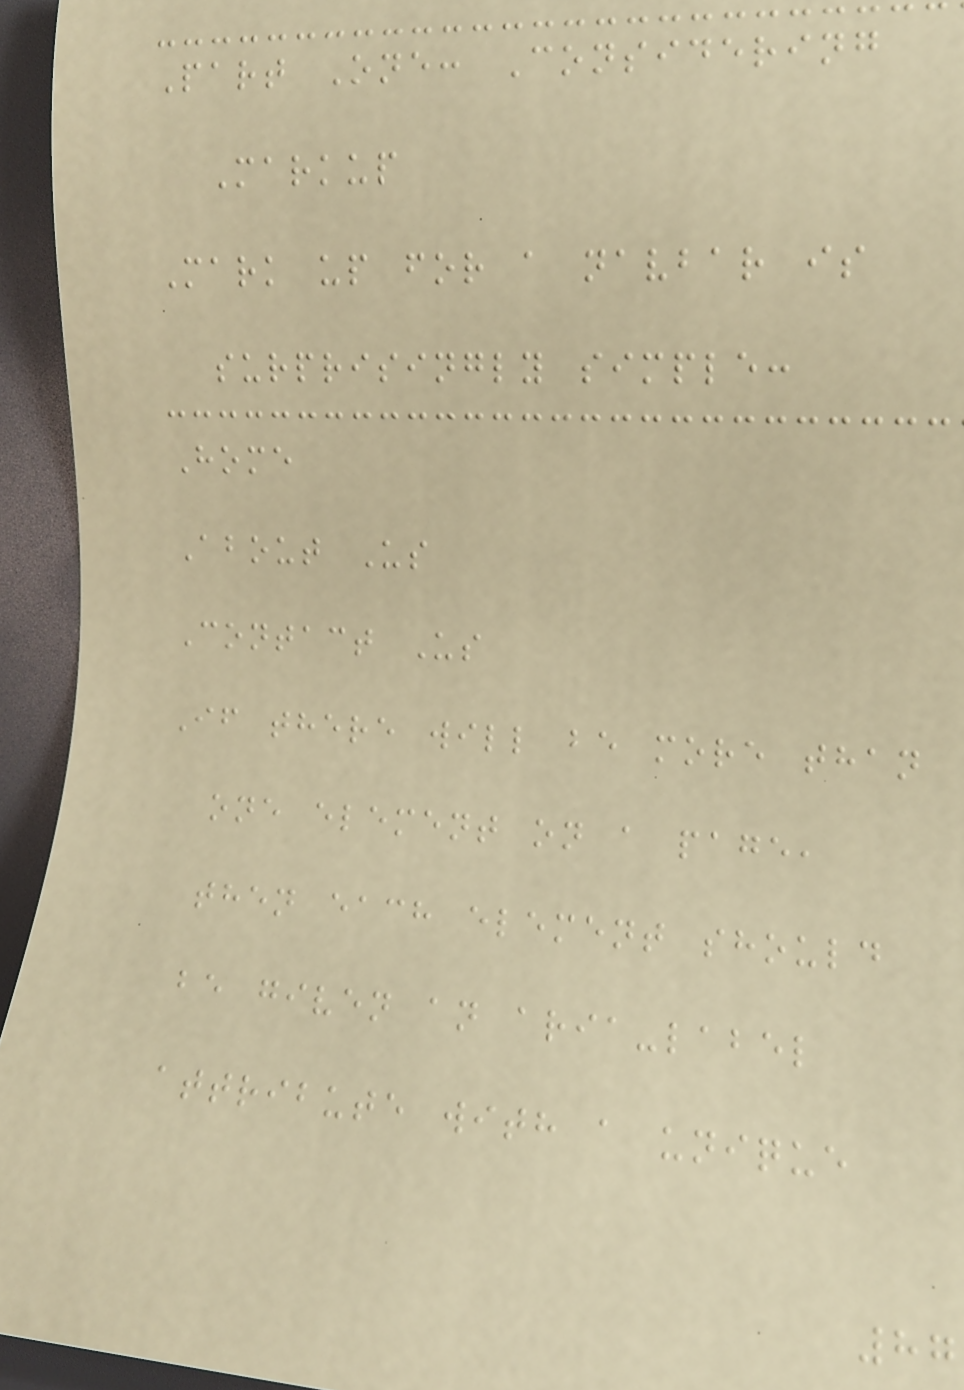Part One: Considering
Markup
Mark up for a navbar is
surprisingly simple:
Home
About Us
Contact Us
If there will be more than
one element on a page,
then each element should
be given an aria-label
attribute with a unique
87
